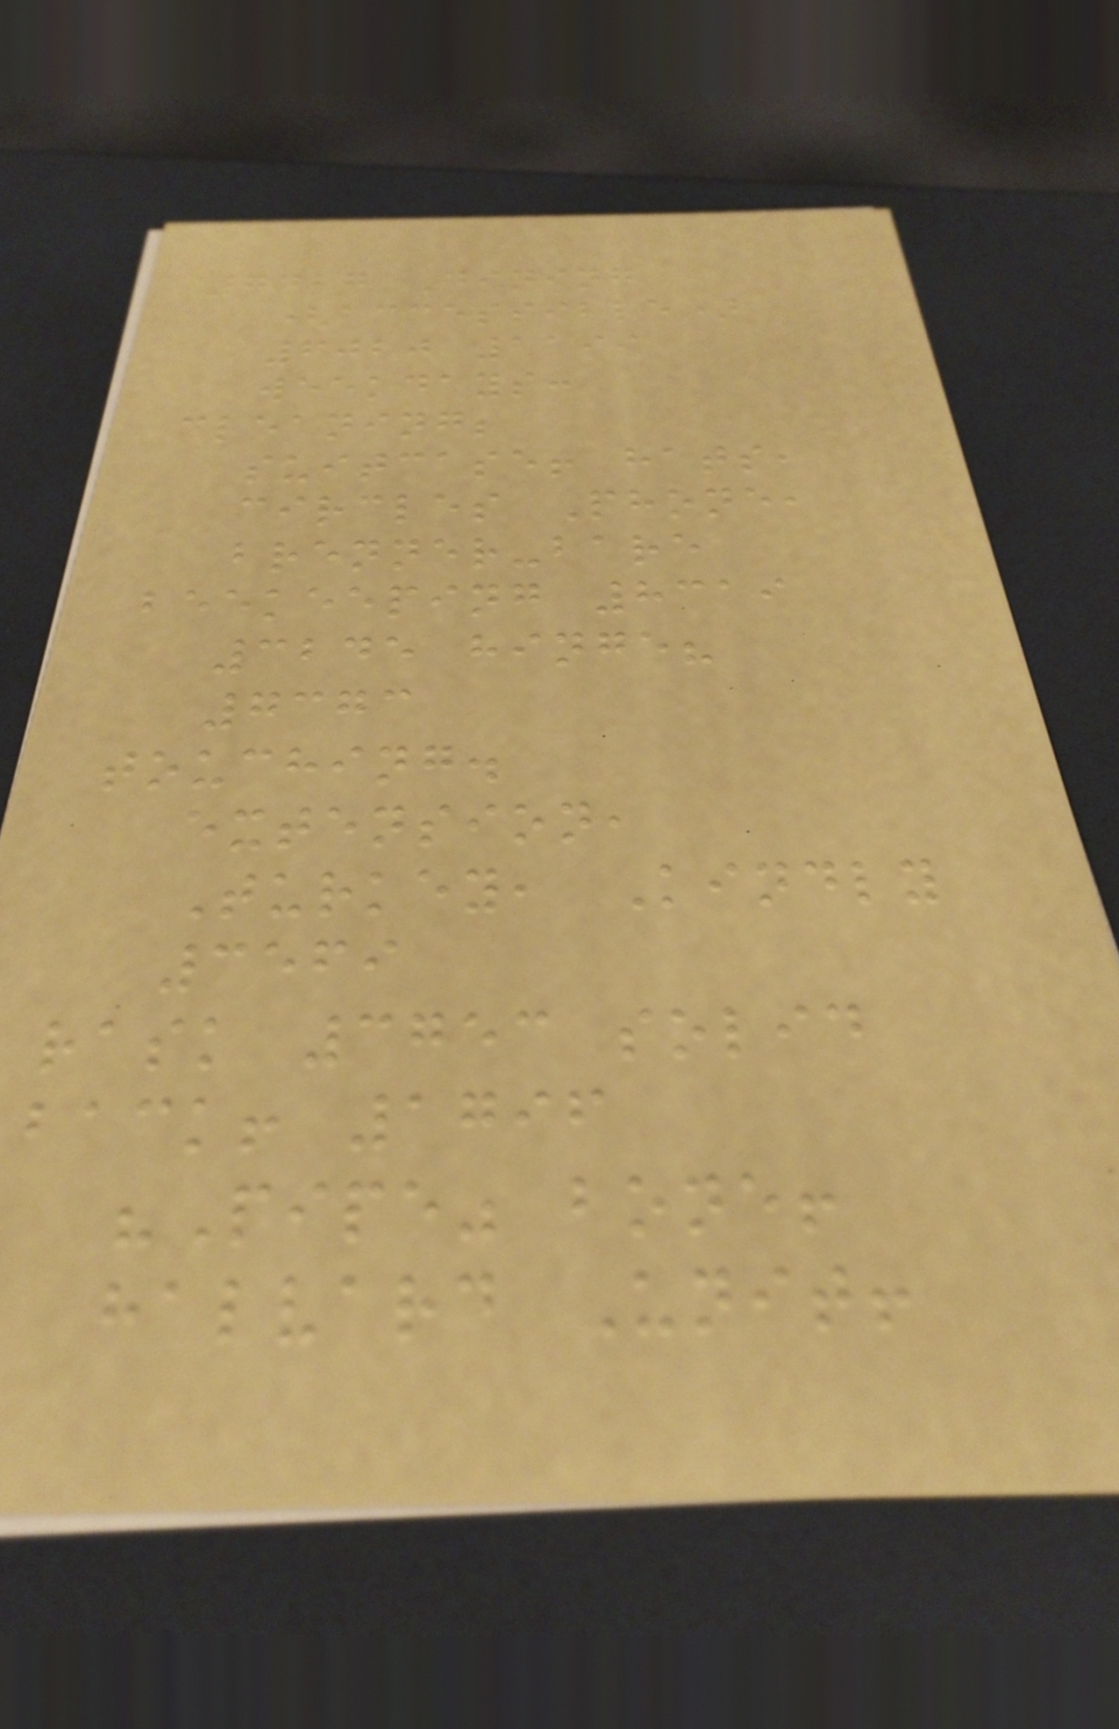7427 Dining
(accessible)
6020 1199
weekdays:
cleaning;
suitcase! hats,
circles Phone,
brenner-bare
beekeeping 8319
3245 hinge?
7373
touching.
extension,
Turkey, Kindly
3569
rask 3753 solid
back! 1796
"Pipe" bone!
halvard Unit!
